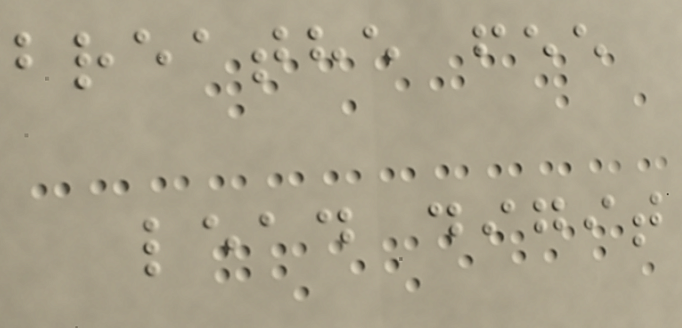breathe fee
lead digit
